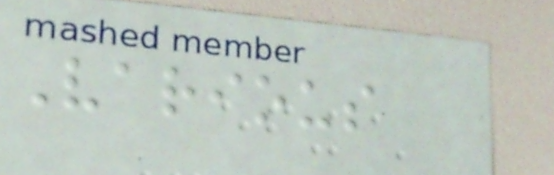Various
